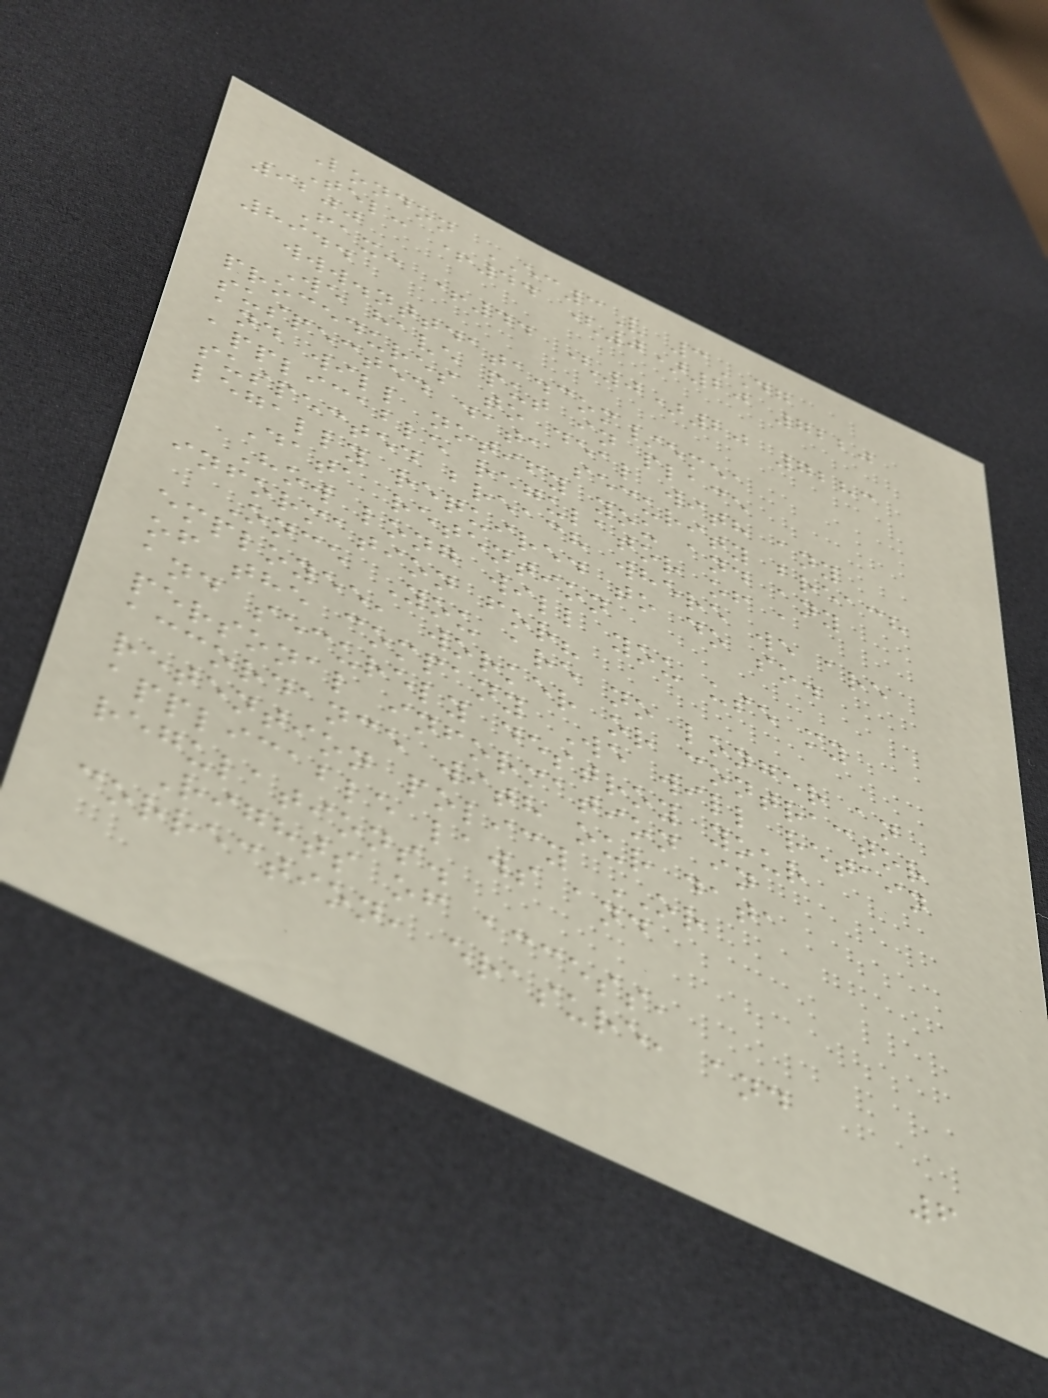London EC3V 3DG
Tel: +44 (0)20 7220
9200
Fax: +44 (0)20 7283
8944
www.nttdata.com/emea
We have put in place
procedures to deal with any
suspected data security breach
and will notify you and any
applicable regulator of a
suspected breach where we are
legally required to do so.
Data retention
How long will you use my
information for?
Once You are no longer an
employee, worker or contractor
of the company We will retain
and securely destroy your
personal information in
accordance with our data
retention policy OR
applicable laws and
regulations.
Rights of access,
correction, erasure, and
6
